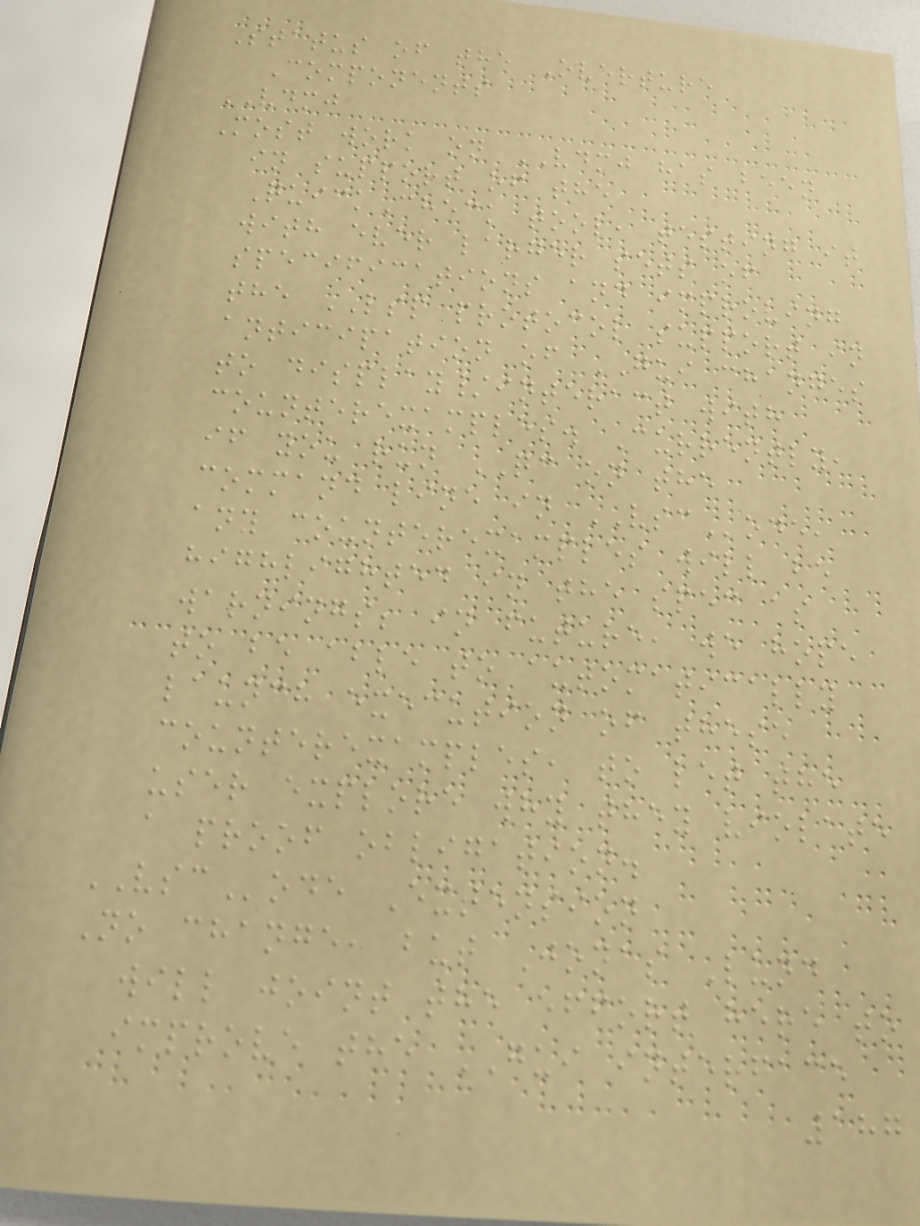Status of the Overture
Components
VDMJ
Most work on VDMJ has been
in support of the
QuickCheck tool, testing it
with ever larger sets of
specifications and improving
the LSP protocol support in
anticipation of GUI changes
to display/interact with
counterexamples. Currently,
if you run QC on the
command line in VSCode,
any counterexamples will be
highlighted in the spec as
warnings; in future, we hope
to be able to automatically
launch execution of these
counterexamples, to let the
user explore why they violate
a proof obligation.
VSCode Extension
No change, but Jonas Lund
will joint the effort here to
improve the GUI interface
187
